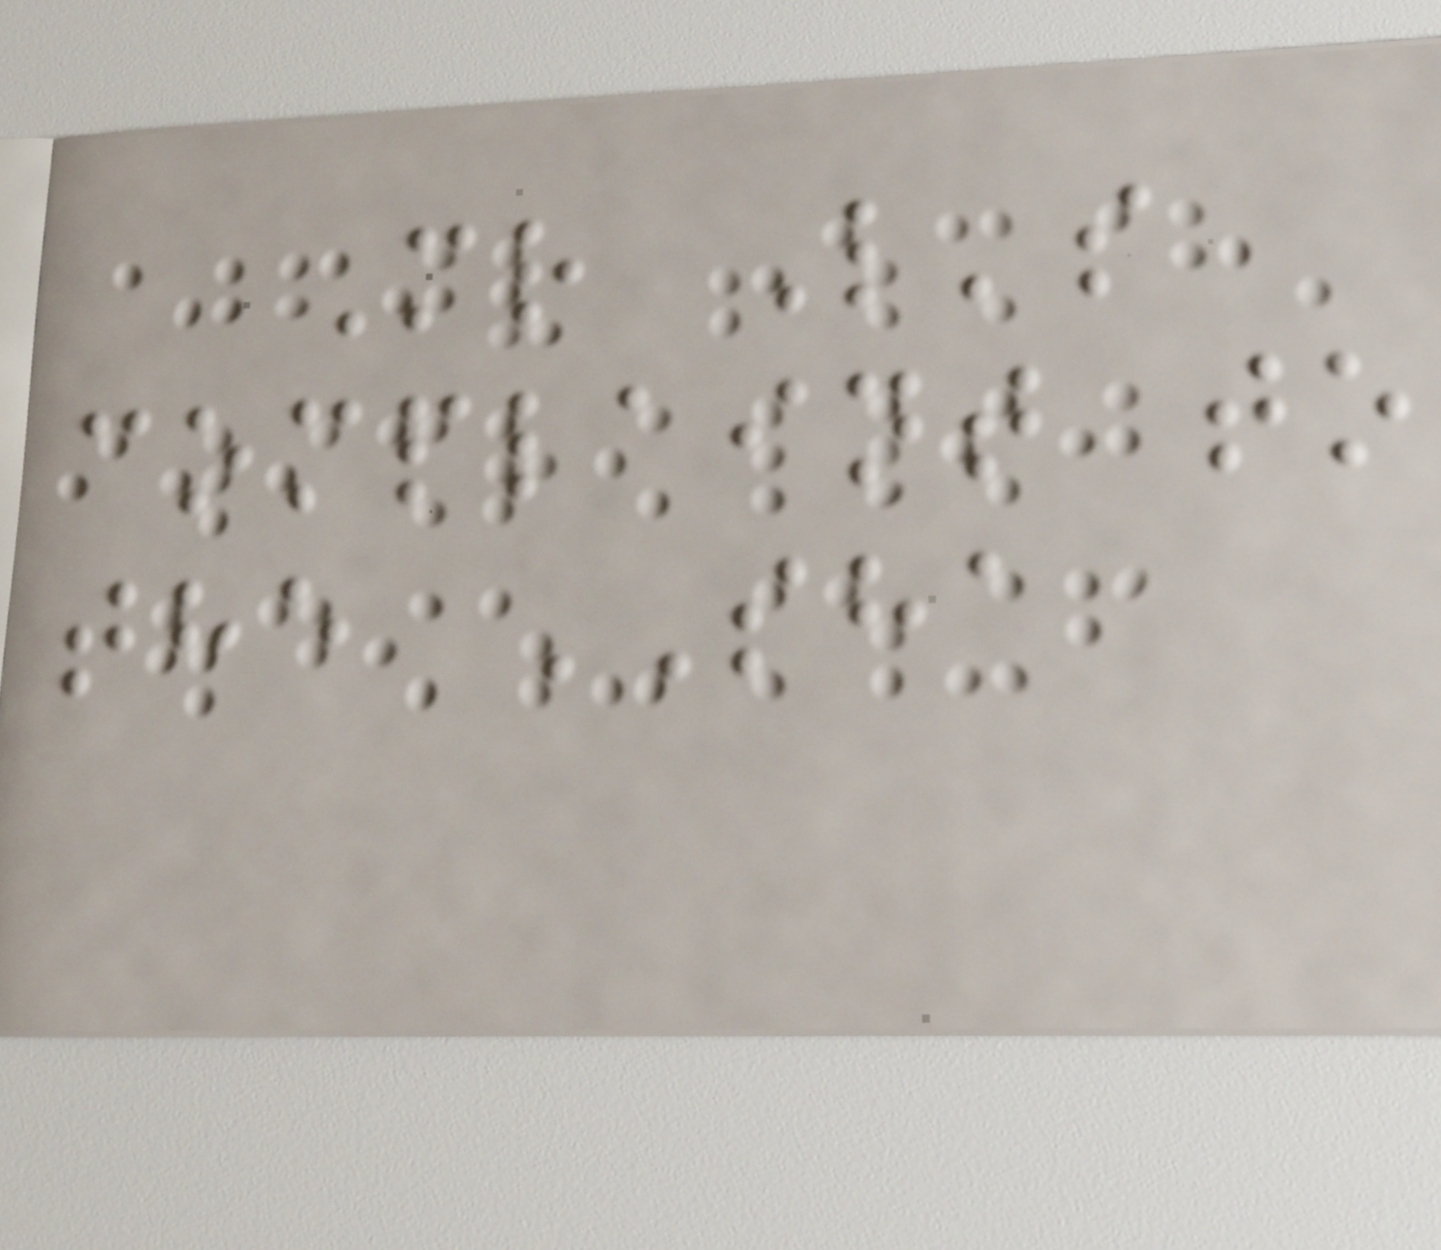Mr L's
complaint to
the SHA
